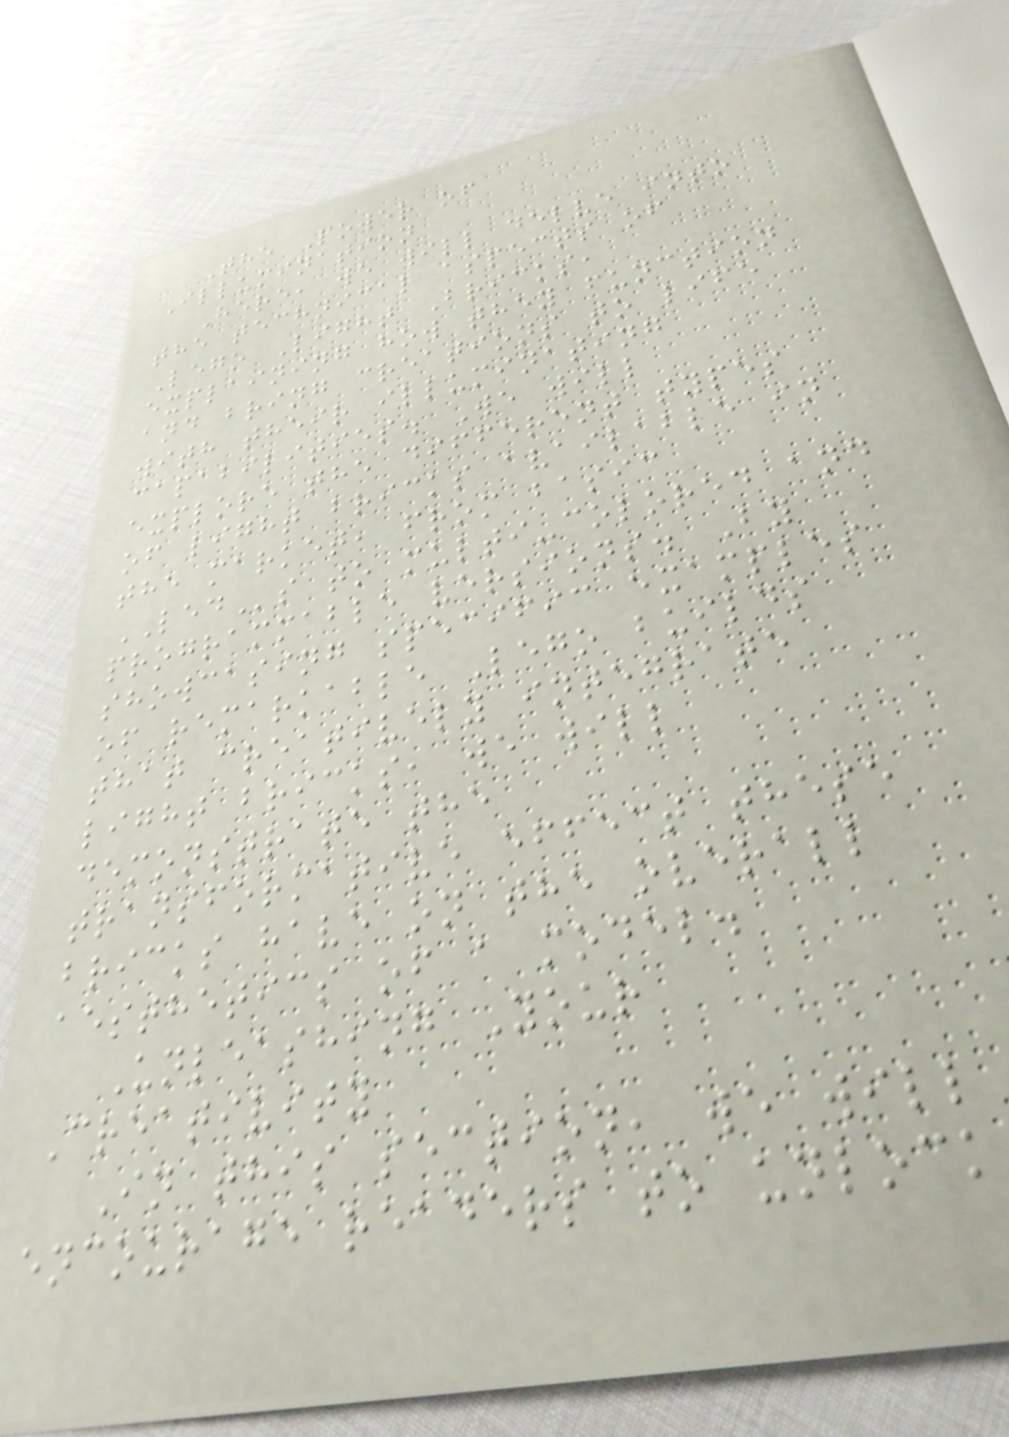The Power of
Illumination
Here, we will delve into
the technical aspects of
Lego Light Bricks,
explaining how they function
and bring creations to life
with their illuminating
capabilities. We will
explore the different types
of light bricks available in
the market, from basic
LEDs to multi-colored and
programmable versions. By
showcasing specific examples
of remarkable Lego builds
that creatively integrate
light bricks, we will
demonstrate the
transformative effect these
bricks have on the overall
aesthetics of a model.
Unleashing Your
Creativity
In this section, we will
encourage readers to unlock
